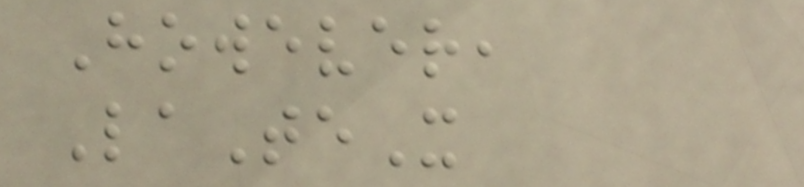However,
LaTeX
